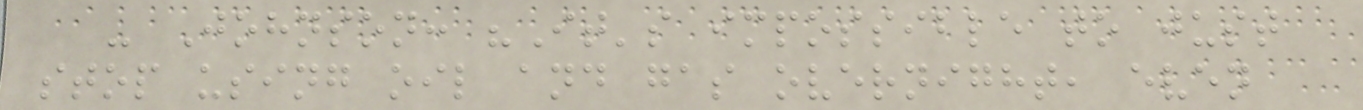- Johnson: "It's impossible to just
stop using oil and gas overnight, even
